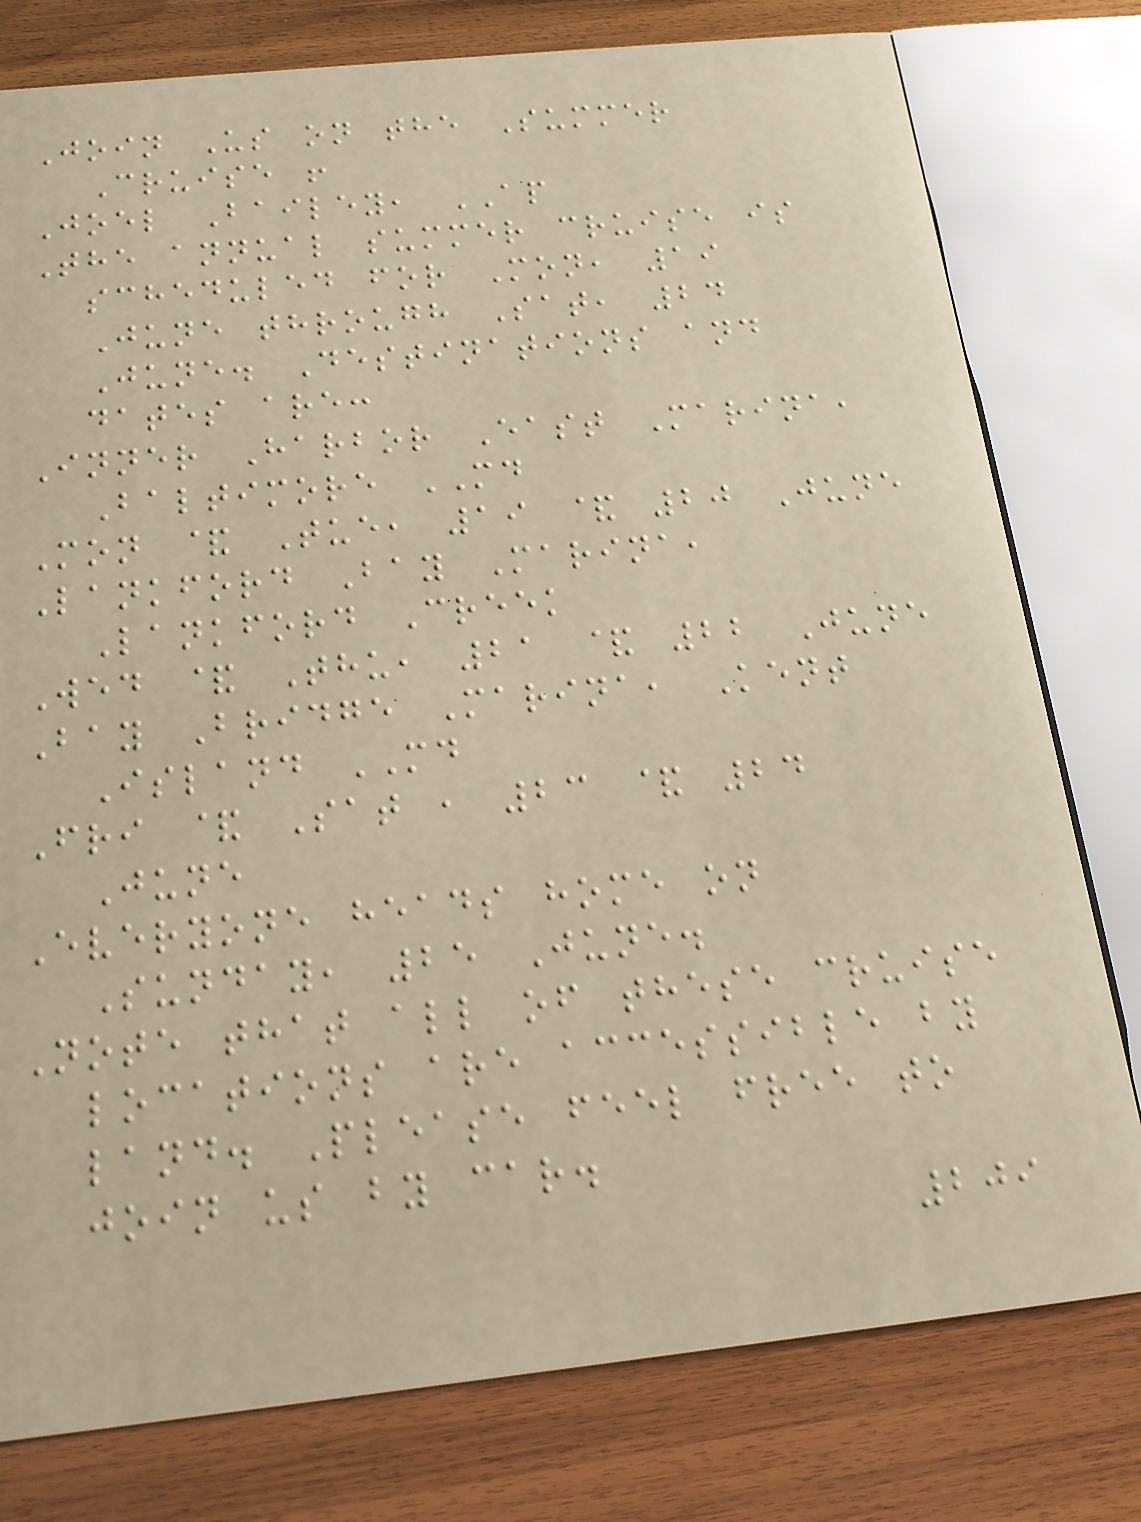Join Us on the Summer
Cruise !
Joel Bailey, AP
The annual summer cruise is
scheduled for Mon, 19
June through Sat, 24
June. Destinations and
dates are:
Inner Harbor East Marina,
Baltimore MD
Mon & Tue, 19 & 20 June
Lankford Bay Marina,
Lankford Creek
Wed & Thu, 21 & 22 June
Bay Bridge Marina, Kent
Island MD
Fri & Sat , 23 & 24
June
Everyone heads home on
Sunday, 25 June.
Note that all of these cruise
locations are accessible by
land. Please feel free to
join us by car.
209
